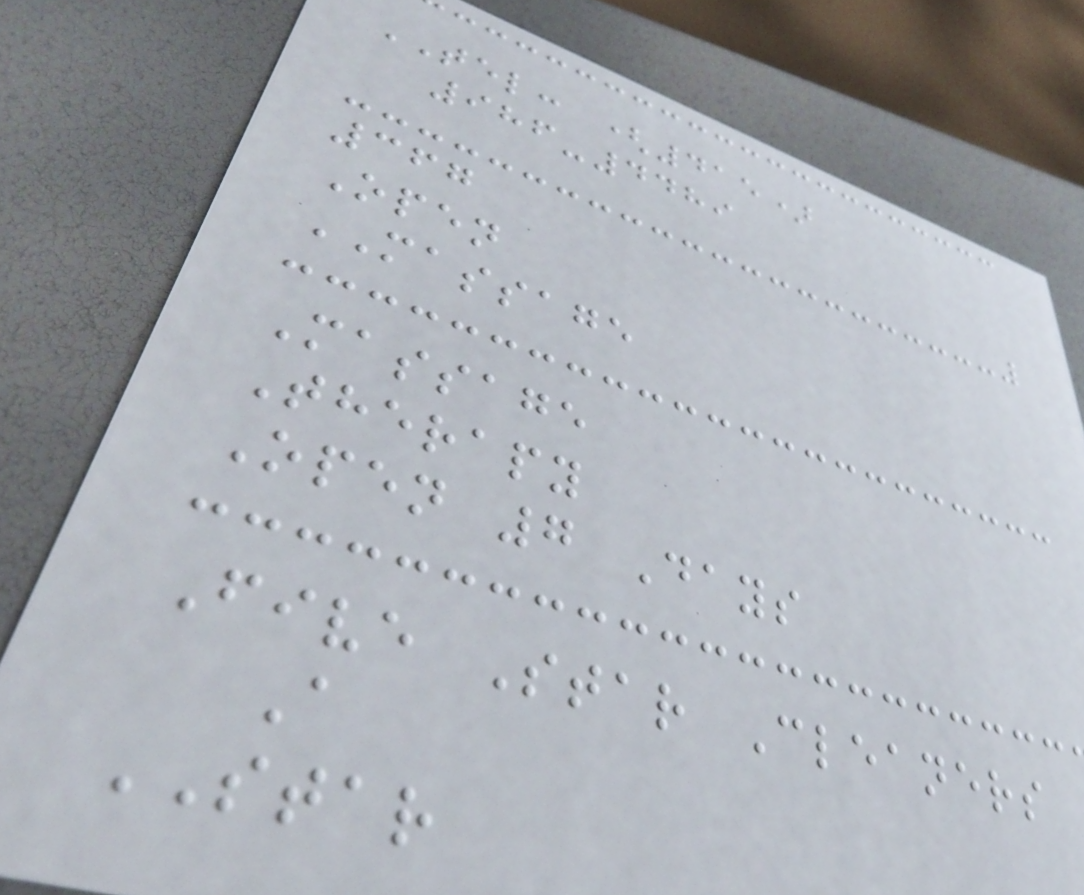TEL: (415)
986-4489
367
Open
MASSAGE
Massage
Therapy
Open 7 Days
Five Star Cleaners
A
STAR
